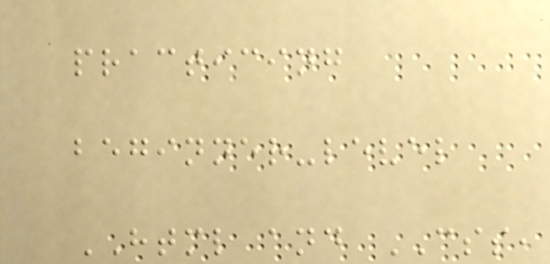practicing
beginner-level
HTML and CSS,
